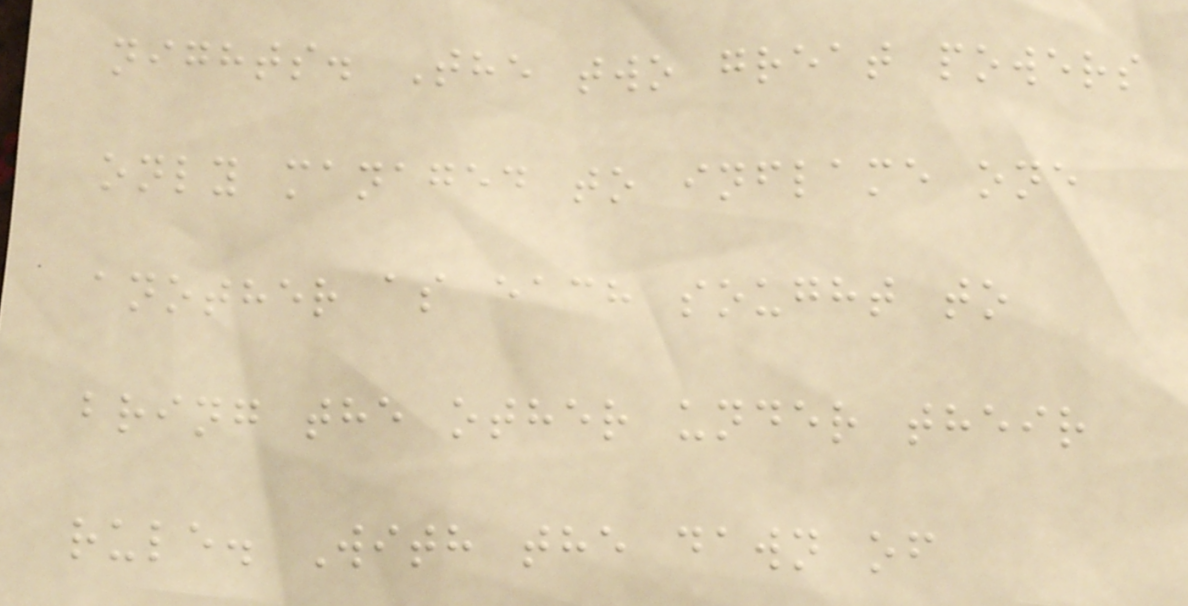nights. The two great powers
only managed to inflame one
another as each sought to
bring the other under their
rule. With the dawn of
